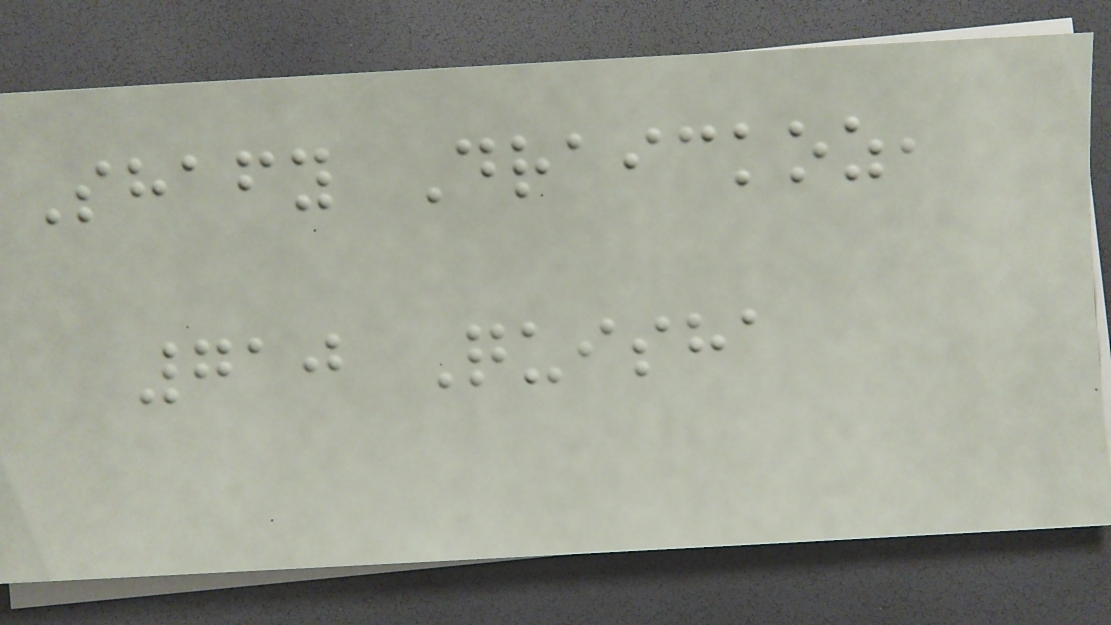Shafy Draickoz,
710 Quisha
